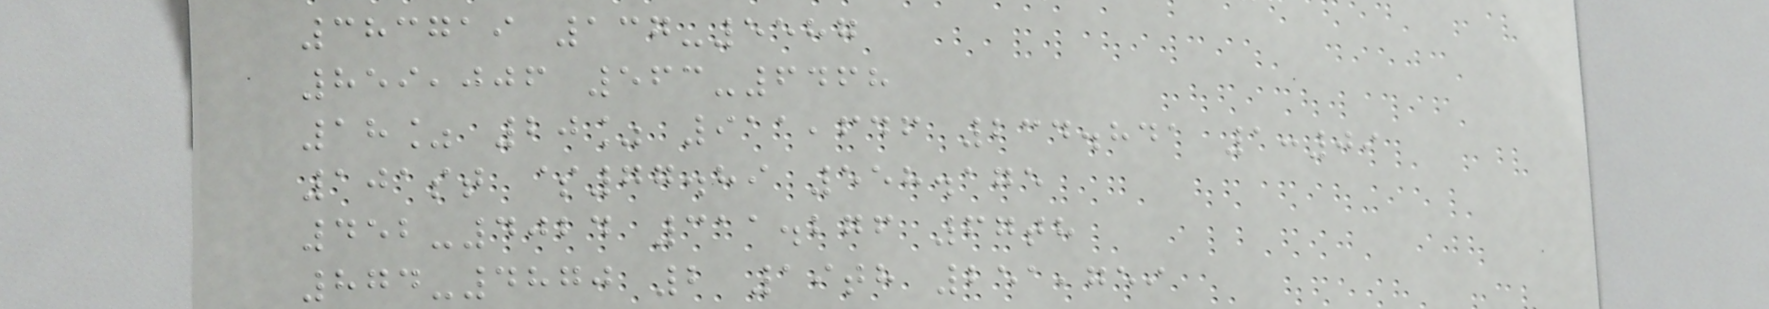383719 137-5587
859,006 563-6468
18% 20% 911,646 234.841 1:09
101st $77.89 558.175
452-4024 311.276 67th
874-4870 2 19th 251,759
